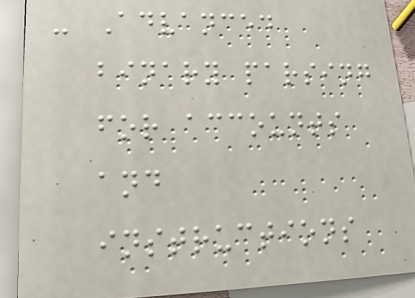- Advanced
binary parsing
for accounts
and
instructions
